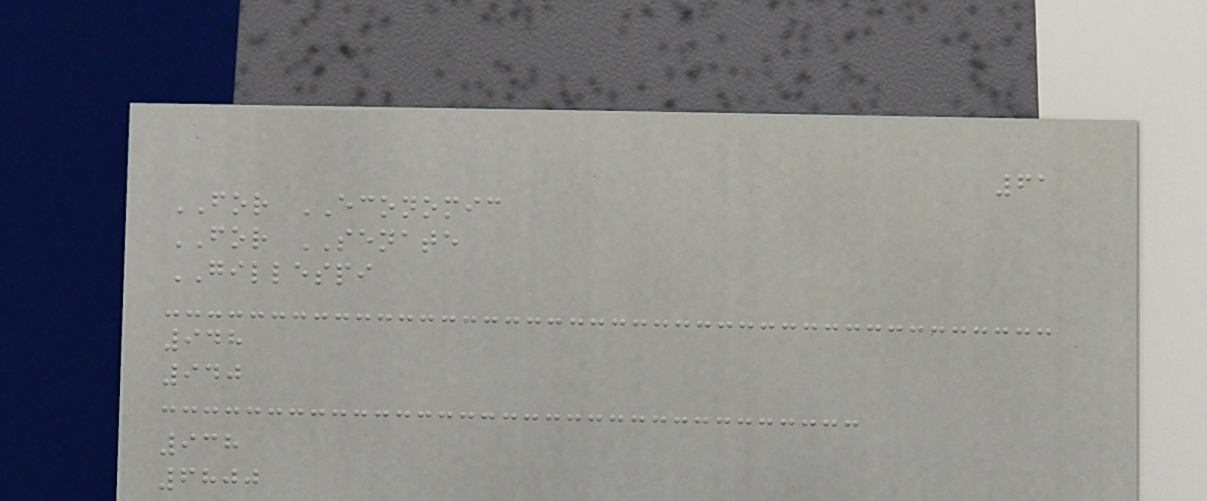61
FOR ECONOMIC
FOR SENATE
GILLESPI
948
940
938
6800
